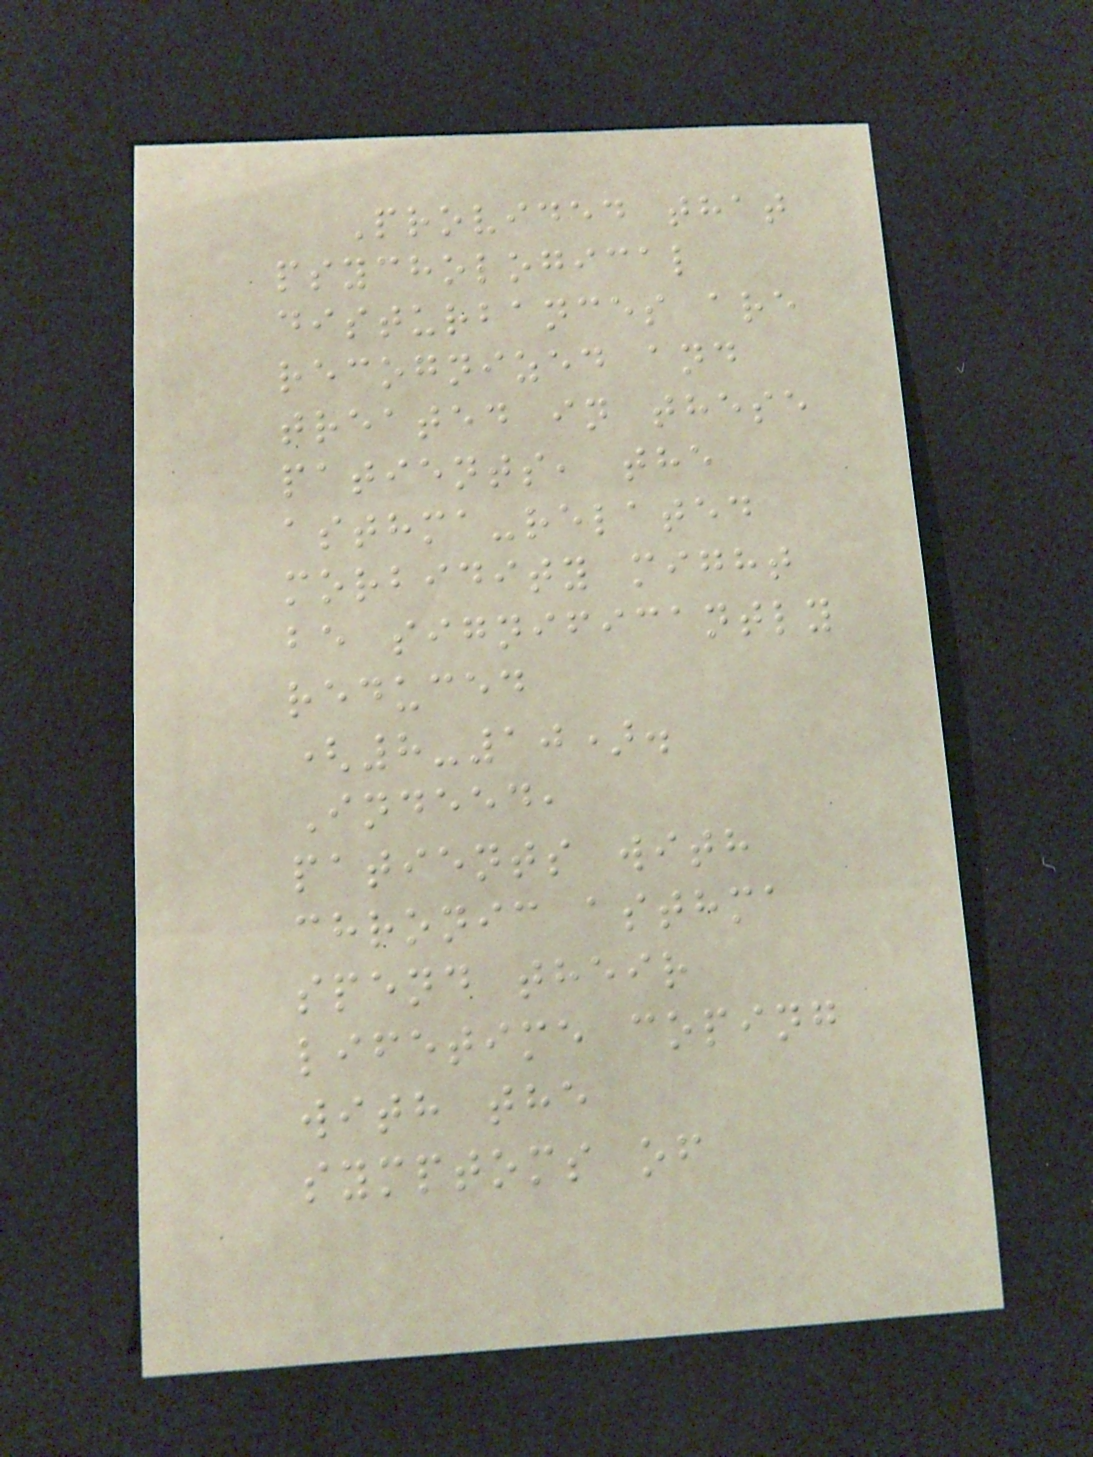Provided that
psychological
disturbances are
recognized and
treated in these
patients, the
asthma-related
morbidity might
be significantly
reduced
(8-10).
Indeed,
patients with
chronic asthma
spend their
lifetime coping
with the
symptoms of
